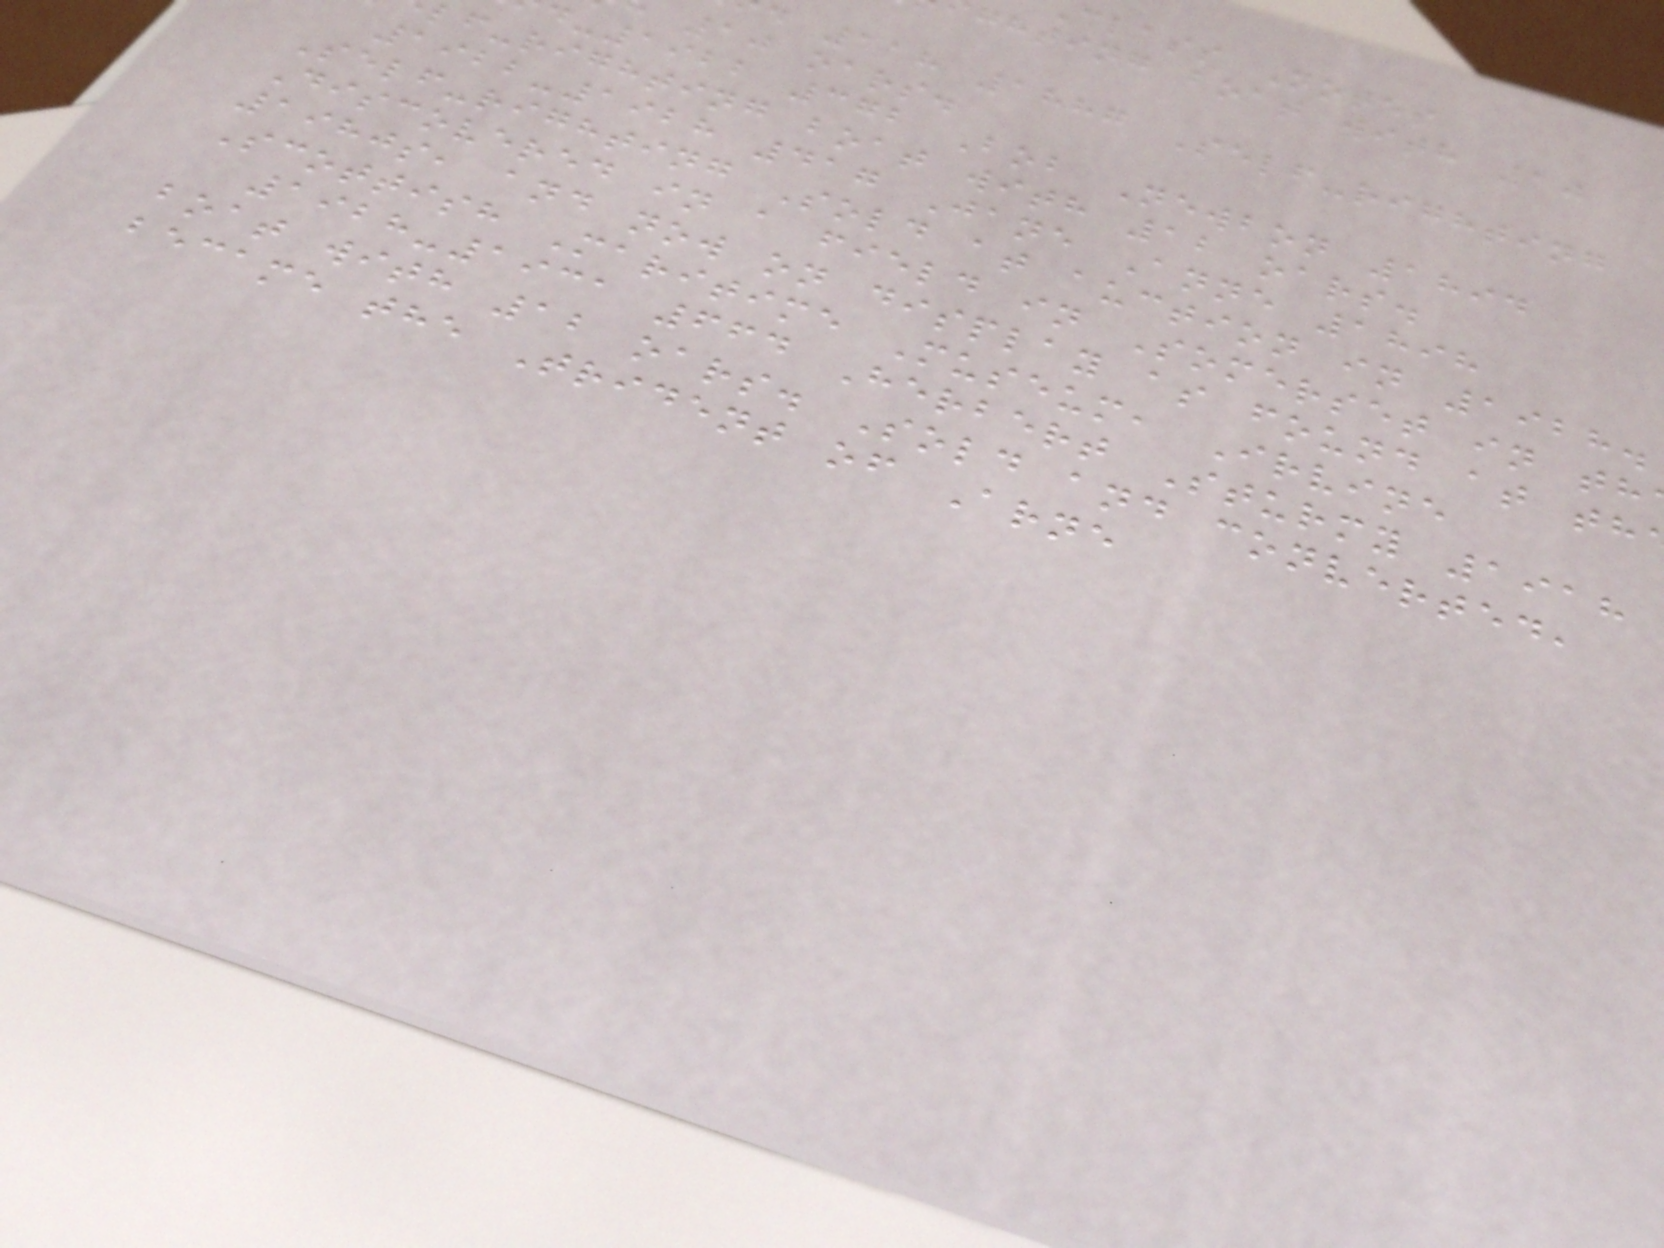class Notes
ghting boat with 10
d 118 1887 Self-righting
10 oars.
-1922 372 Bob Newbon 1894
lf-righting boat with 12 oars.
1922-1928 417 Jane Anne 1898
Self-righting Sold at auction in 1928.
Discovered in a field in Somerset in th
1980s, and now on display as found at th
Scottish Maritime Museum, Irvine
1928-1931 664 Herbert Sturmy 1918
boat with 12 oars. Sold and converted,
became the Trident of Arne
